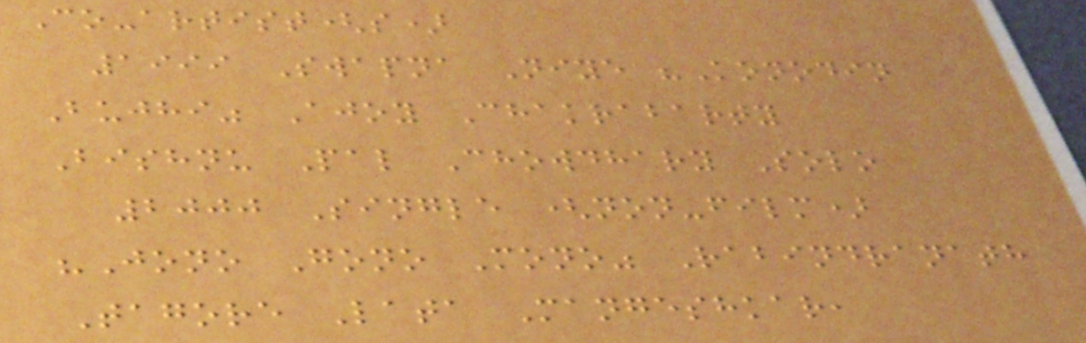Co-artist(s)
1999 Swapna Niye "Konodin
Bujhi" Ajoy Chakrabarty
Bishnu Pal Chowdhary Solo
2000 Single (non-film)
"Jono Gono Mono" Rabindranath
Tagore Lata Mangeshkar,
